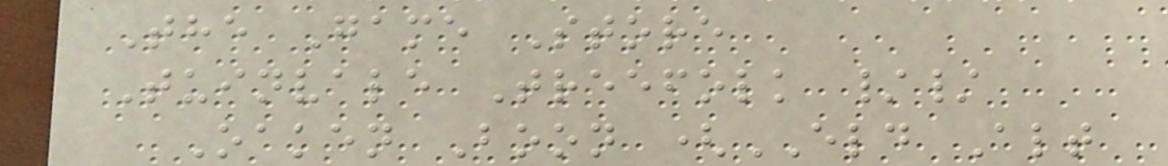The Game Store
Tuinvale Treefolk //
Oaken Boon (ELD Alt
